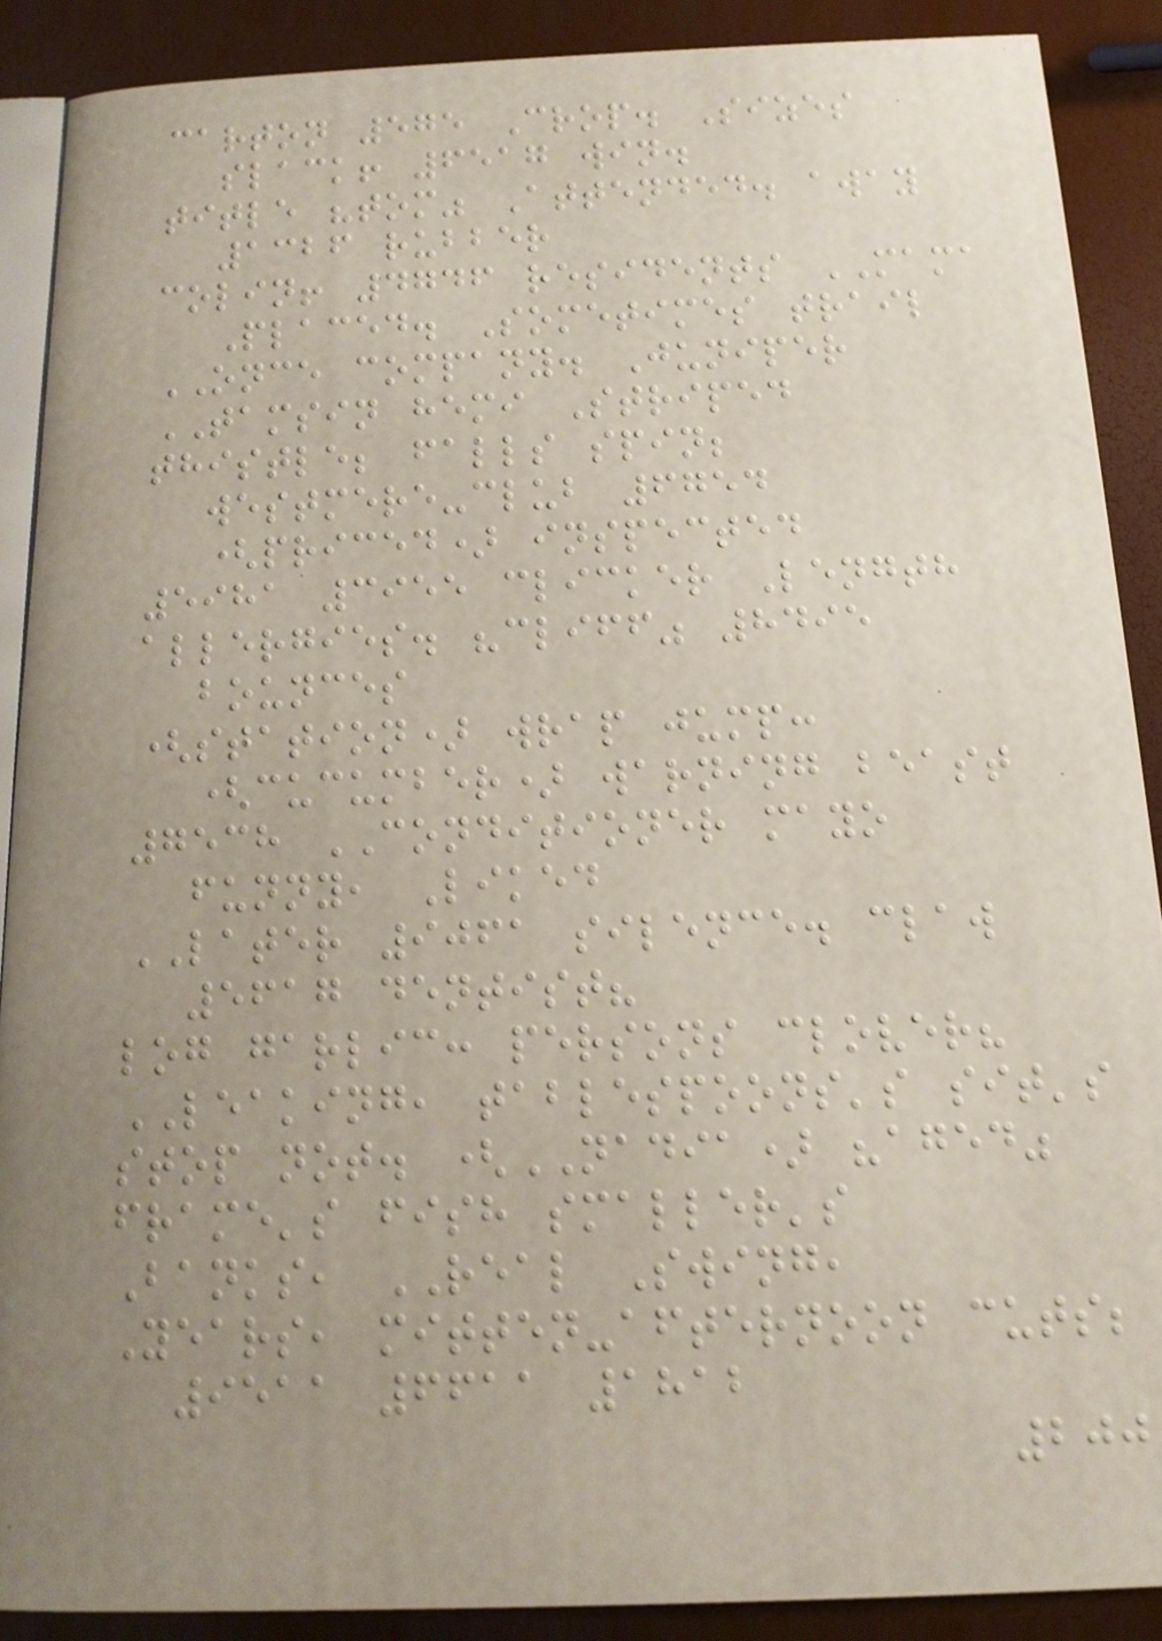carton 575 Crop. Sizes
slack! 6517 win.
title "tom" Attended. away
1326 rubber
colin! 4746 residents MAMA
Placed. Sometimes trail
ONCE company. Juniper
TAMSIN hemi Striped
thistle; falls spin;
westmere-club 6754
(priced) inspected
5981 3955 clicker Length
allergies. "cliff" 8495
bounces
(station) wrap jump:
(cucumber) warning beast
7538 CONDITIONER mayo
funny, Liked
LATER 9061 silence. claw
5617 dentist?
log garlic: persons clover?
LEAKING, tablespoons's sit's
stop not. (NADIA) "aged"
frame's fish smaller's
Banks, REAL Swing,
Years, mitten-afternoon cuts;
9511 6611 1812
200
